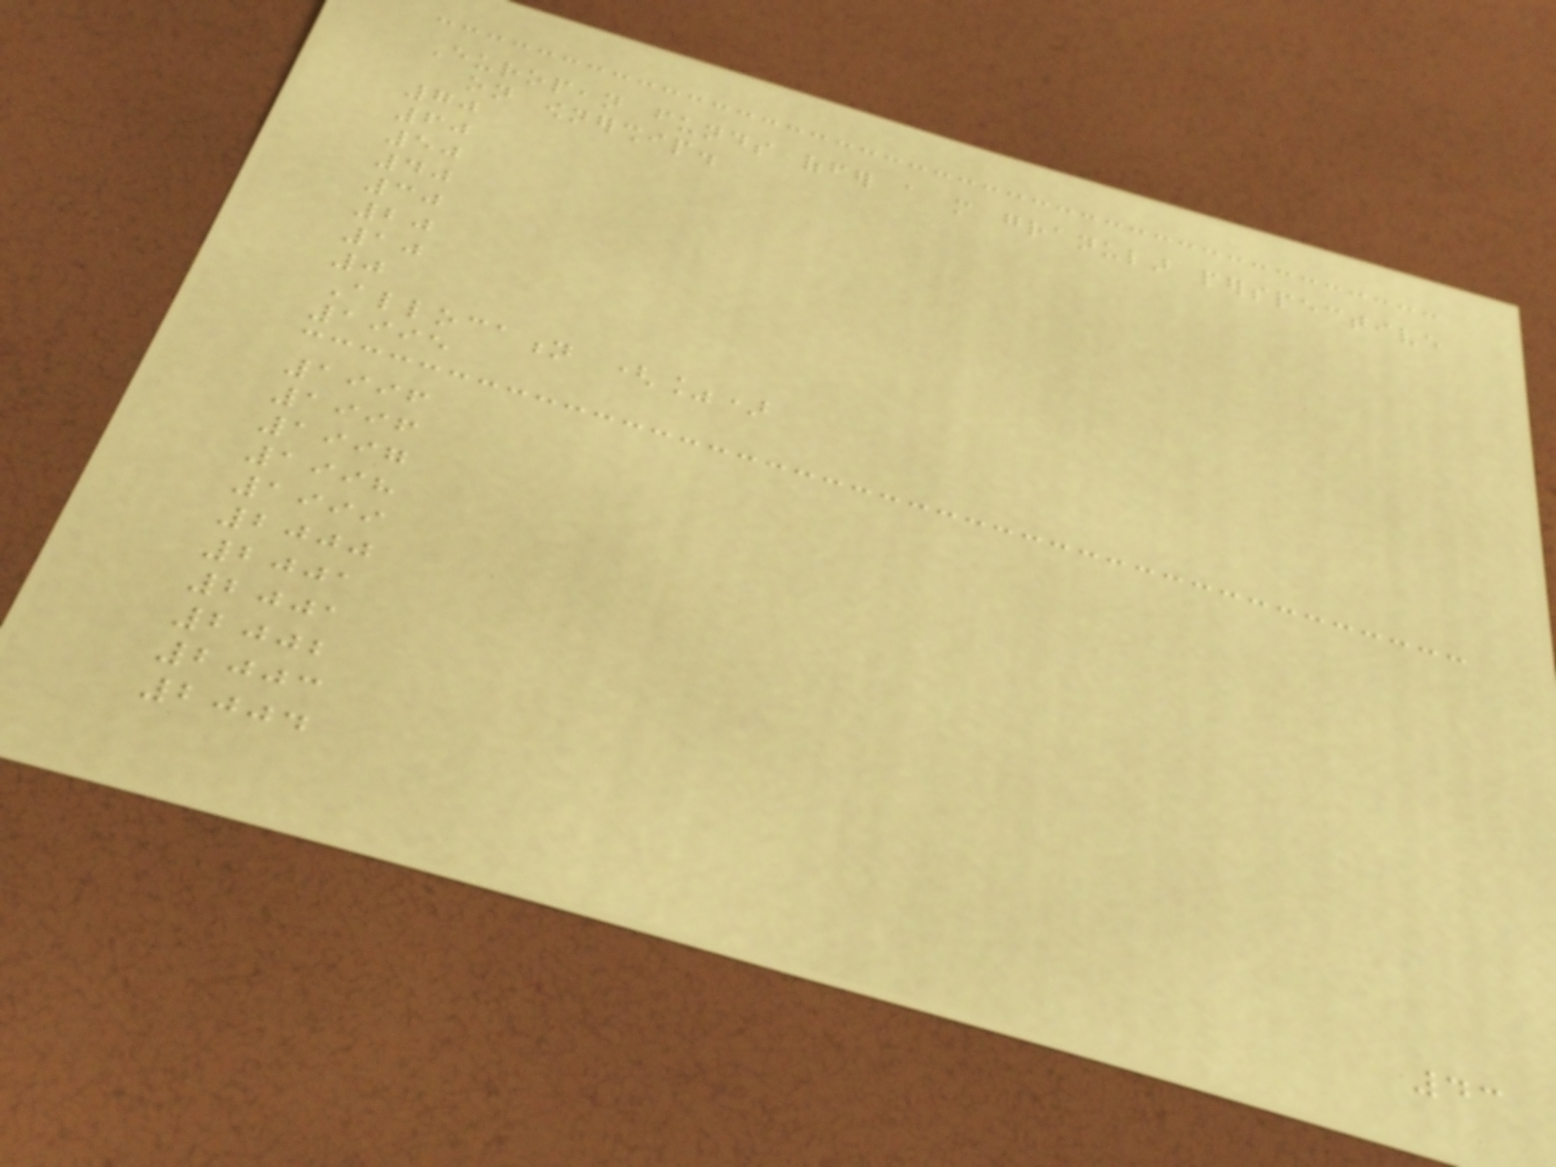European funds offer a more granular perspective
on ownership.
70
60
50
40
30
20
10
0
Allocation (%)
1995
1996
1996
1997
1998
1999
2000
2001
2001
2002
2003
2004
43
